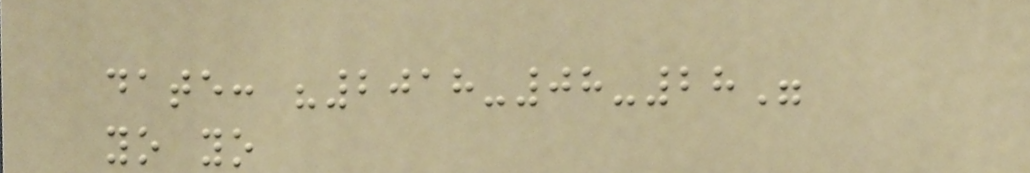date: "2018-08-28"
yo yo
